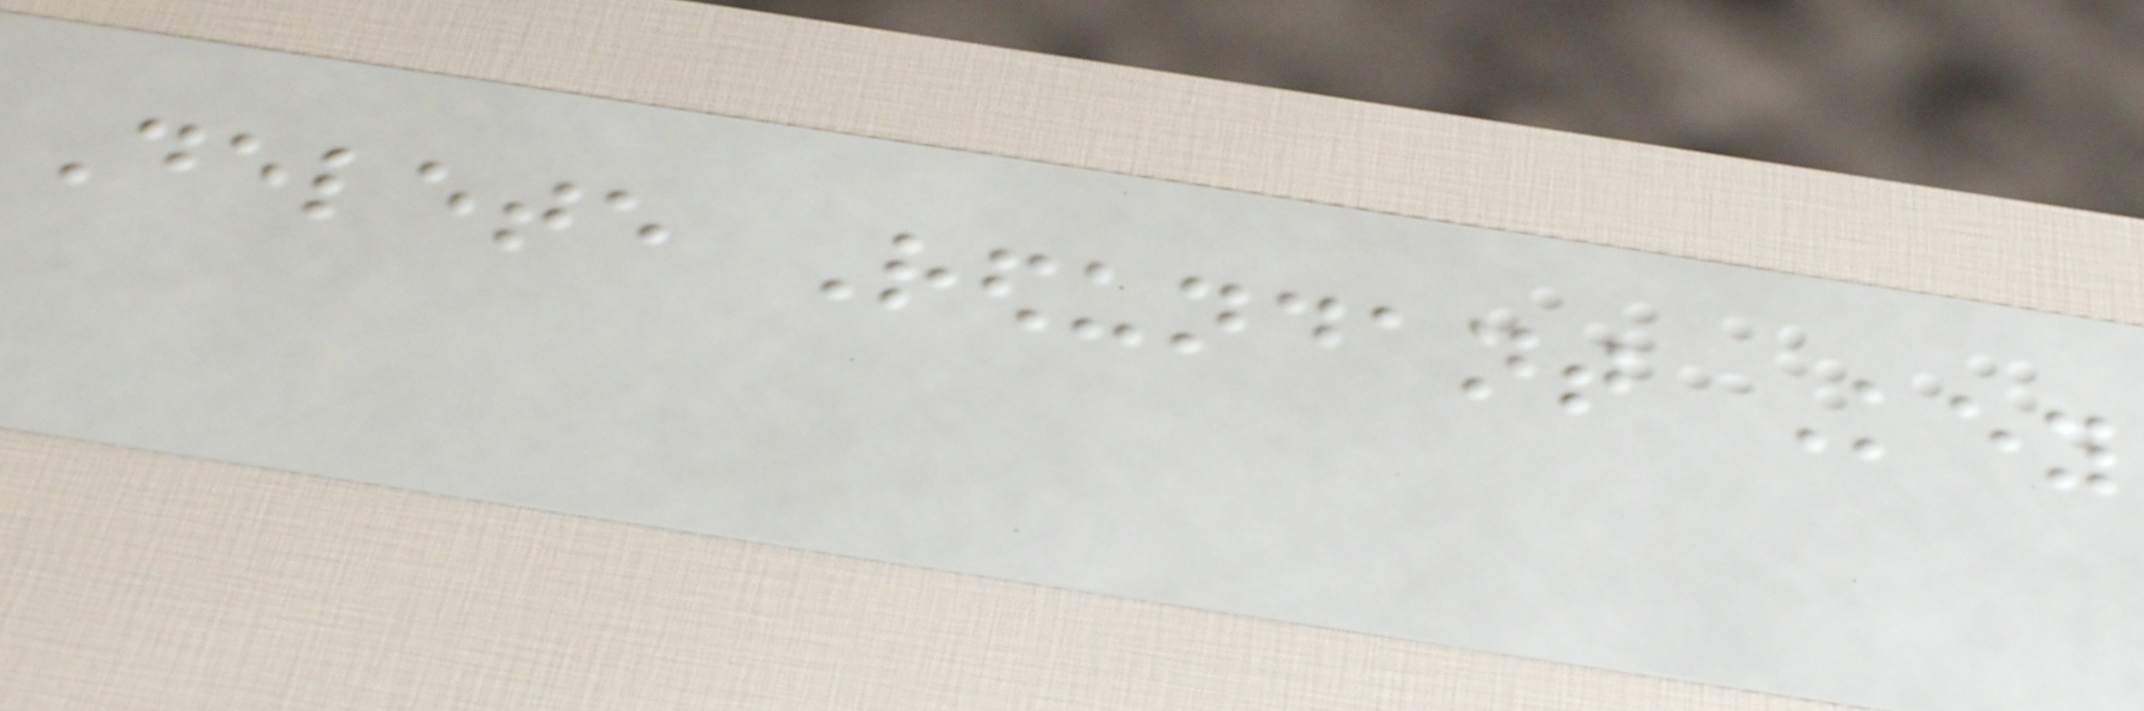Delete Redundant Key
